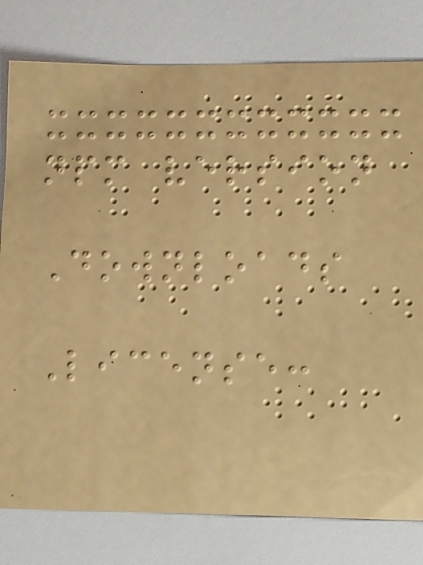npm version
Downloads
License:
